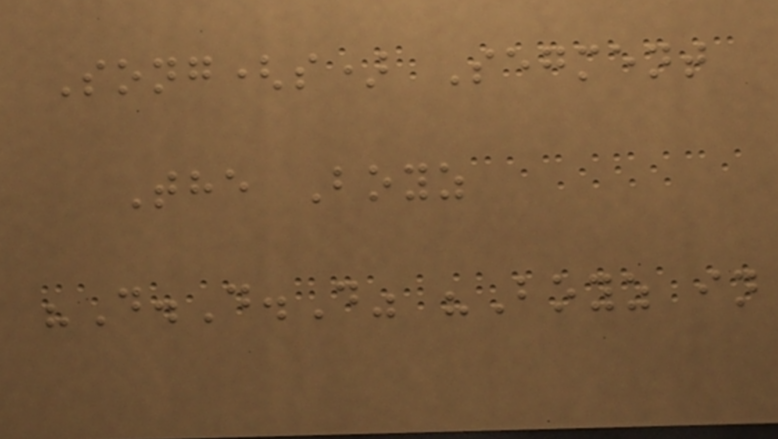Song(s) Segment
The Boyz
"D.D.D" "Boyz in
